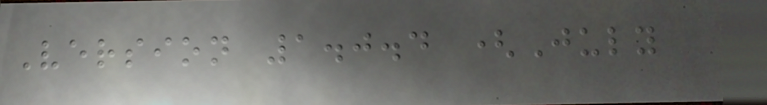Version 1.0.4 (July
